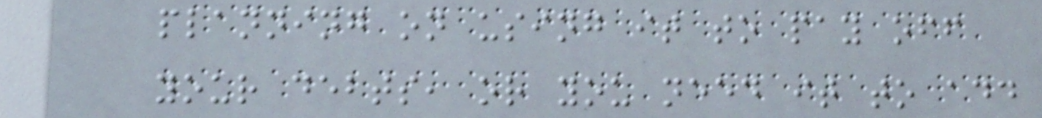planning on using it to pay off
your debts, or you need it to add
